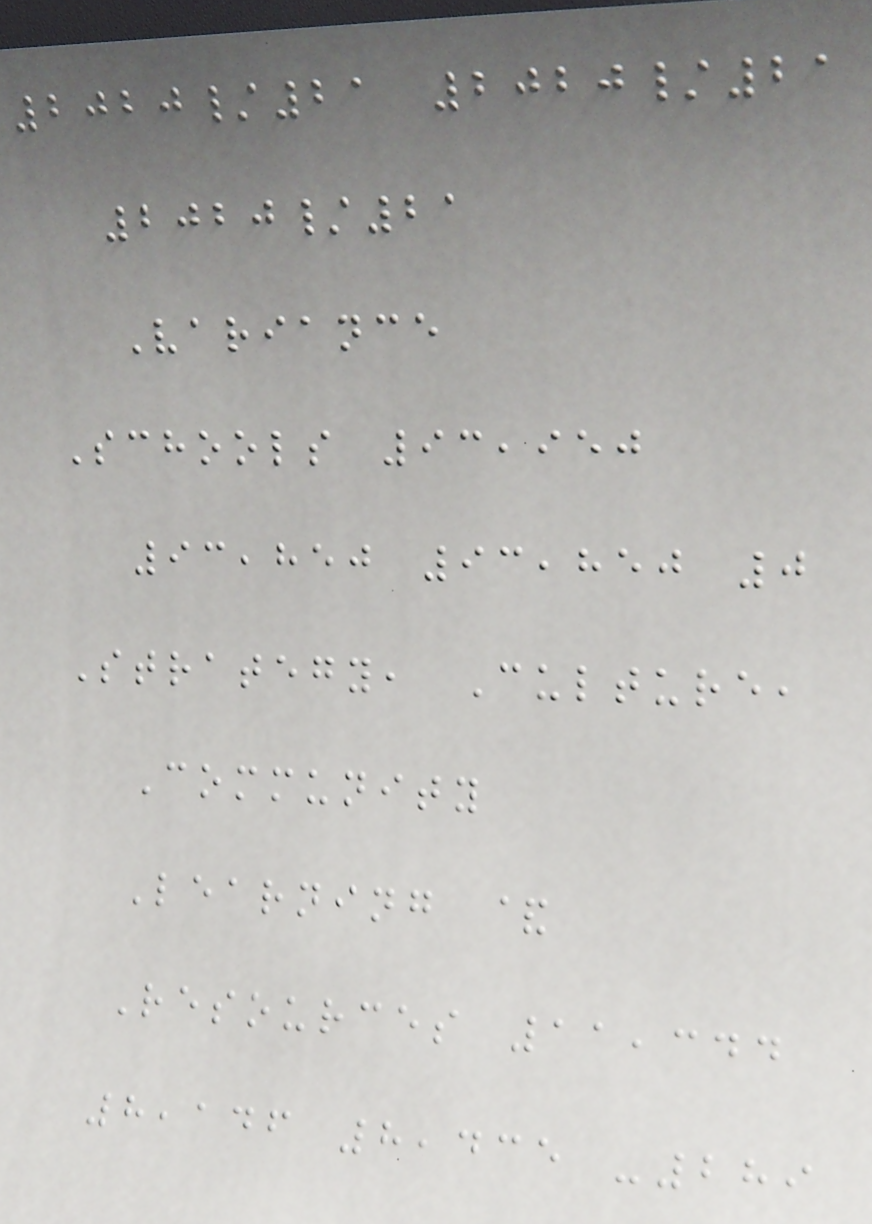2020/21 2020/21
2020/21
Variance
Schools 93,950
93,850 93,850 0
Strategy, Culture,
Community
Learning &
Resources 11,344
8,146 8,435 -289
